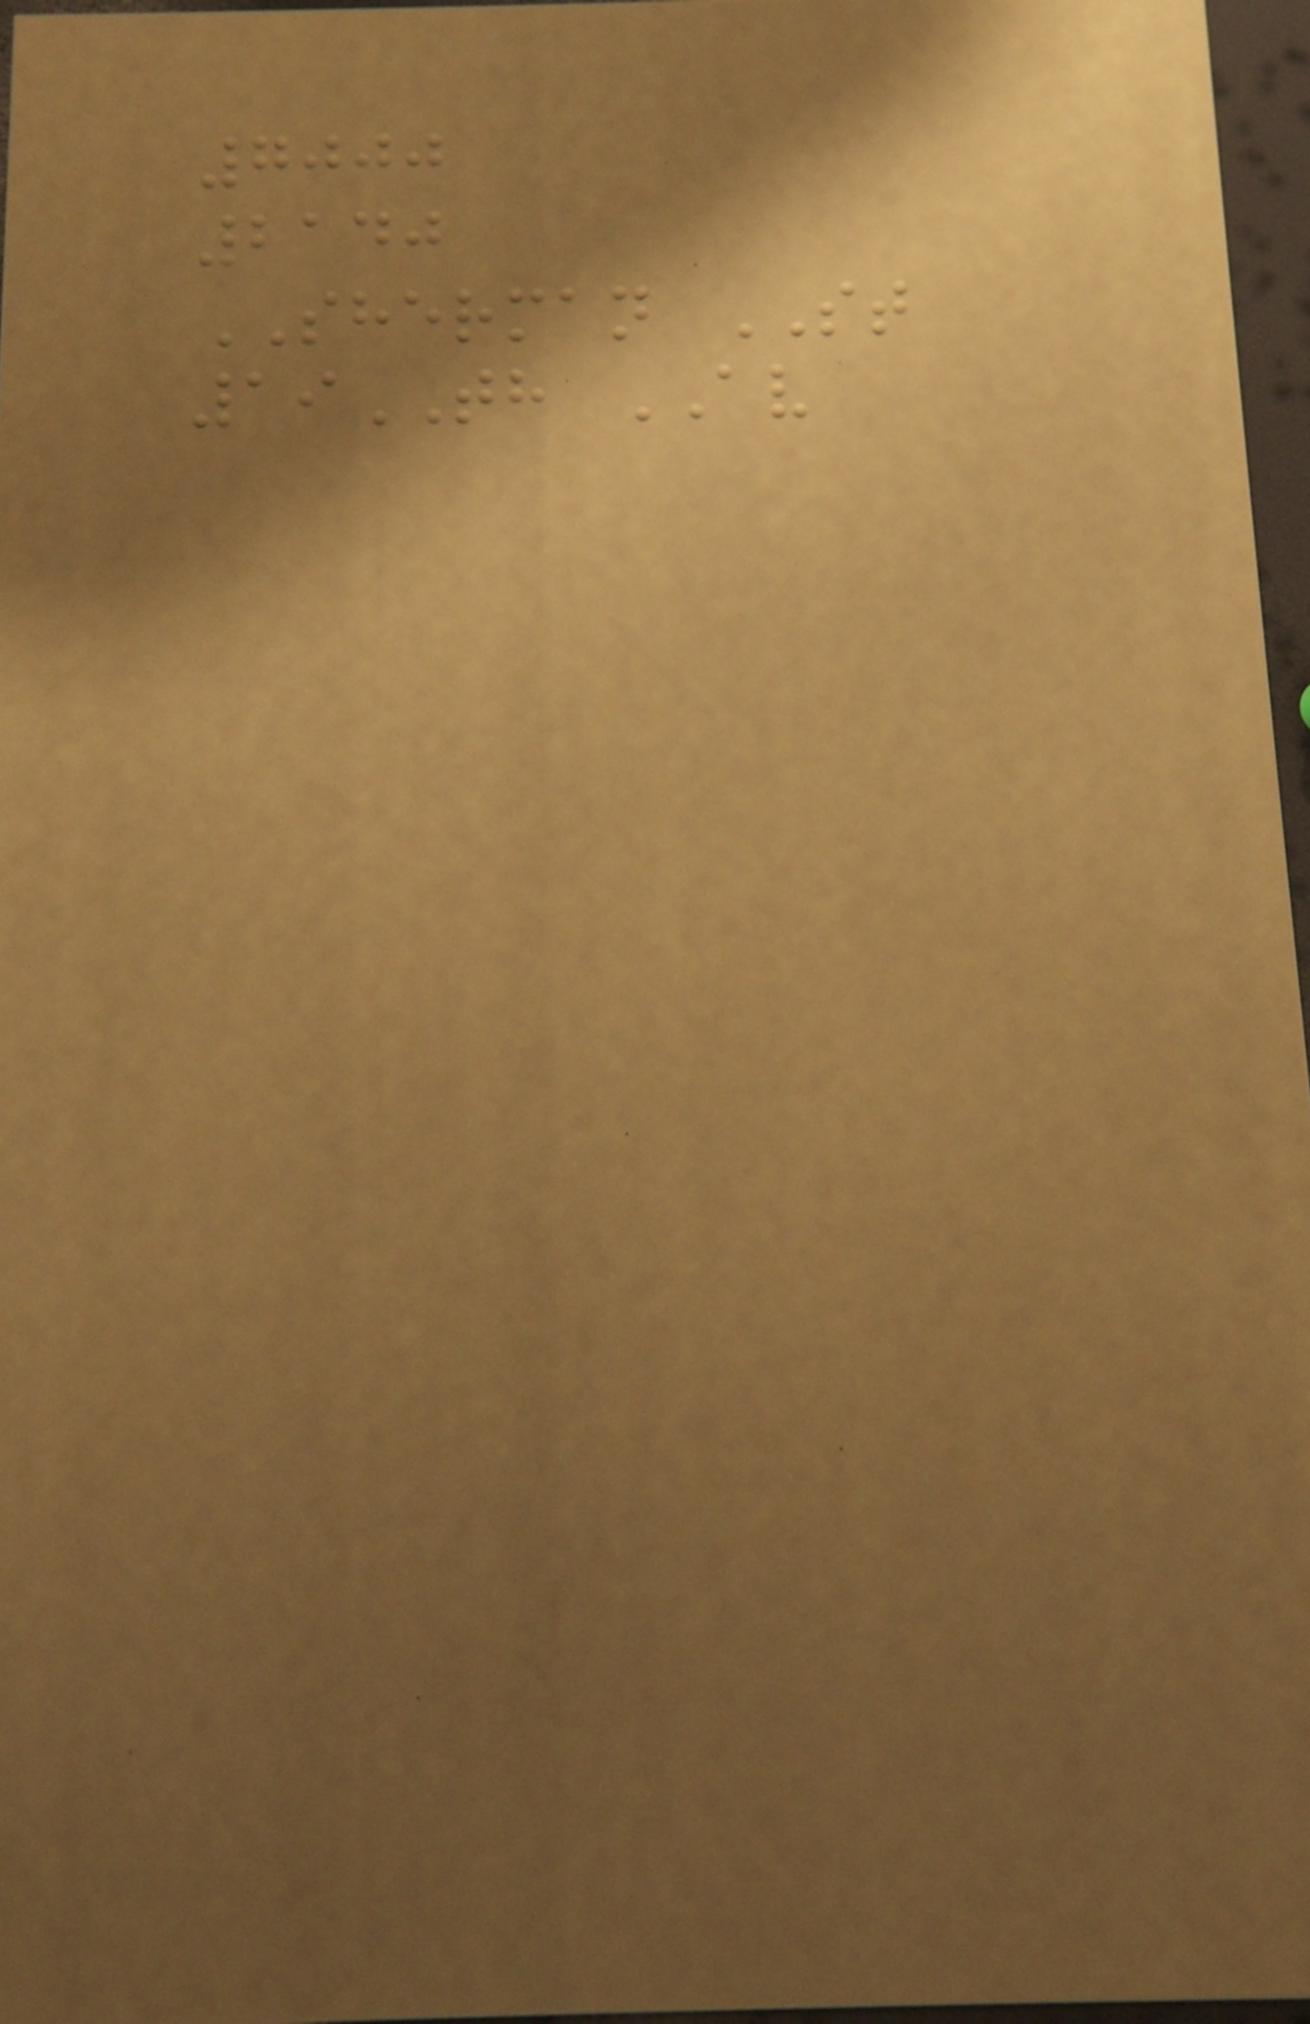7000
2140
SHERMAN ST
19TH AV
